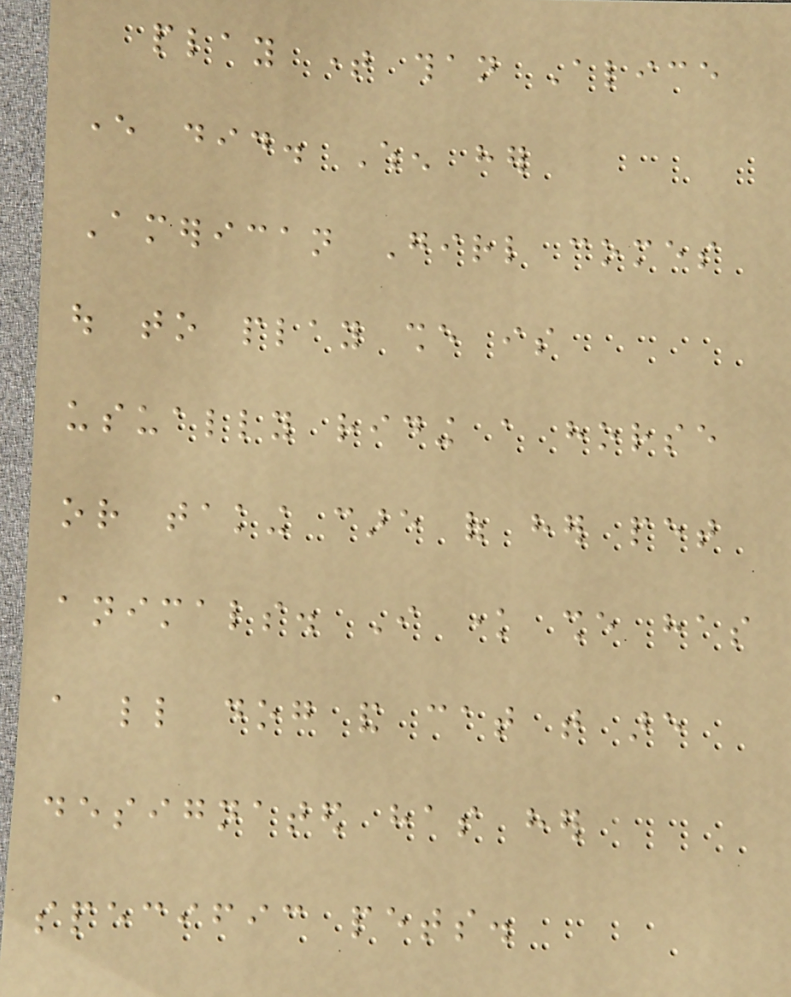play time than Alice
ever did. When her
American Girl comes
out to play she is
usually riding a horse
or taking care of her pet
animals. I know she has
a little dog and cat that are
designated has her
specific pets.
